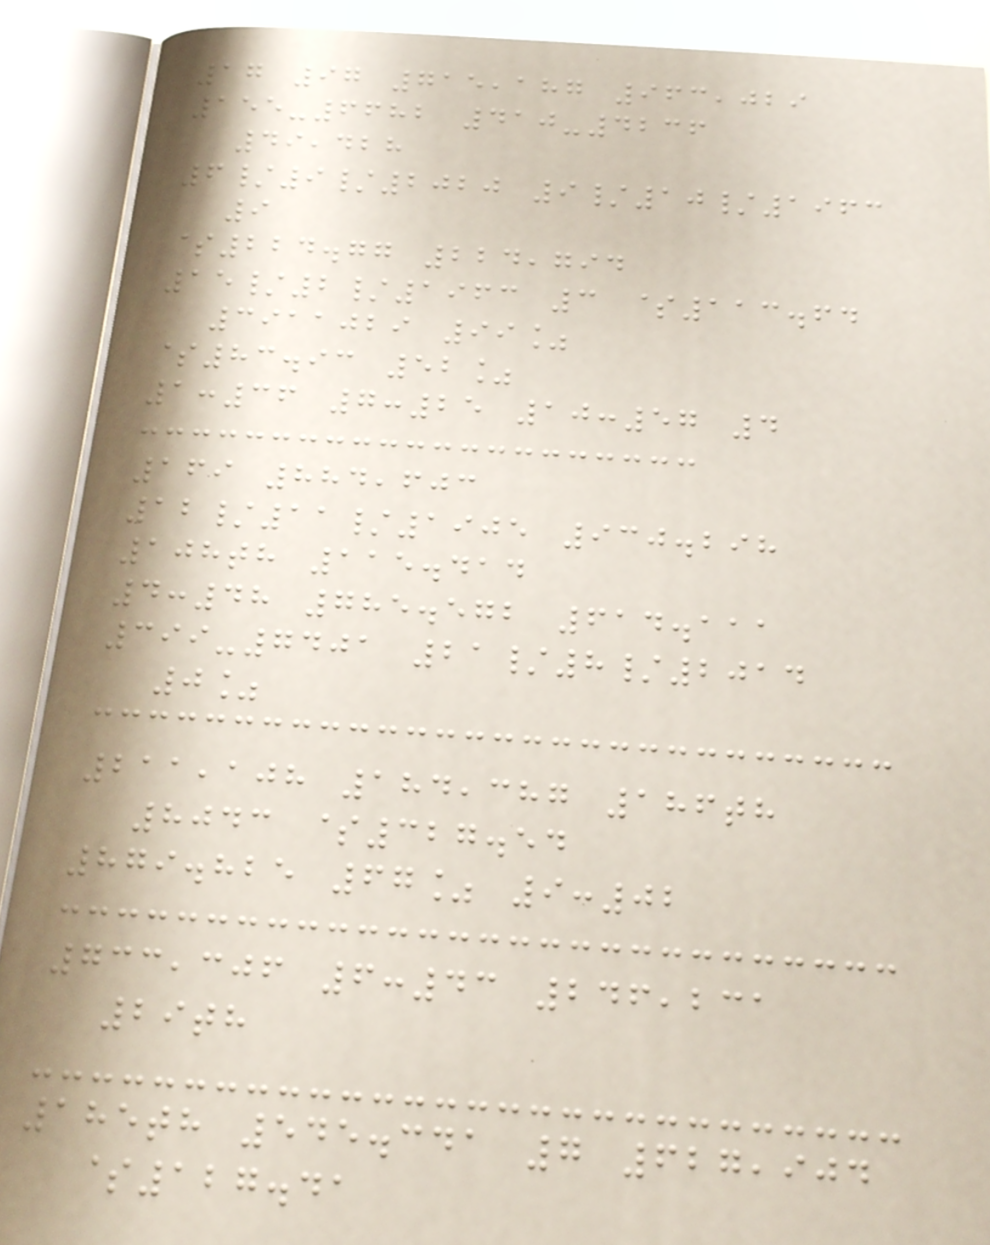17 97 715,187 963,029
155-6682 410-4236
49,428
6/9/2020 9/10/1963
9
$224.77 224,794
15/2/1963 3 $113.64
3911029 99%
$83.93 52%
1:36 7:25 10:57 4
169 884,603
12/11/1905 930.298
108th 115.414
4:48 785.572 614.111
399-7401 21/8/2014
0%
211,108 184,387 186th
8043 $327.54
879.825 67% 9:02
733,306 6:43 246,231
29th
185th 545.341 7 627,904
$127.41
